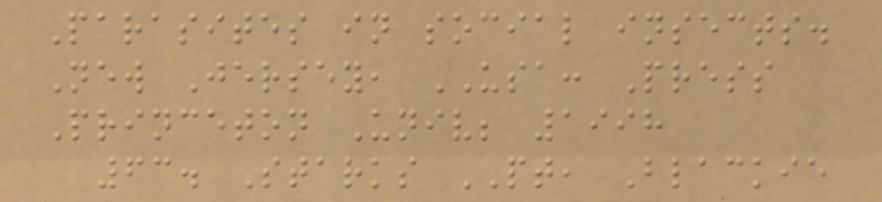Parasites in social insects.
New Jersey, USA: Press
Princeton Univ; 1998
63. Starks PT, Blackie
